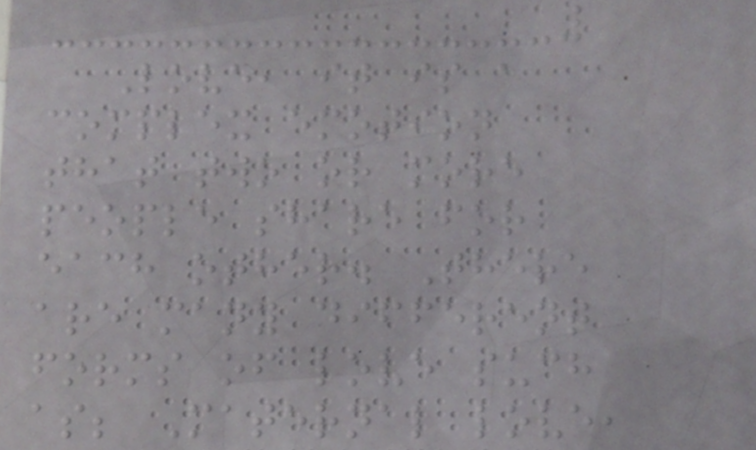Love, it is a
complex emotion
that two or more
people share for
each other. There
are many different
forms of love such
as; Maternal love,
